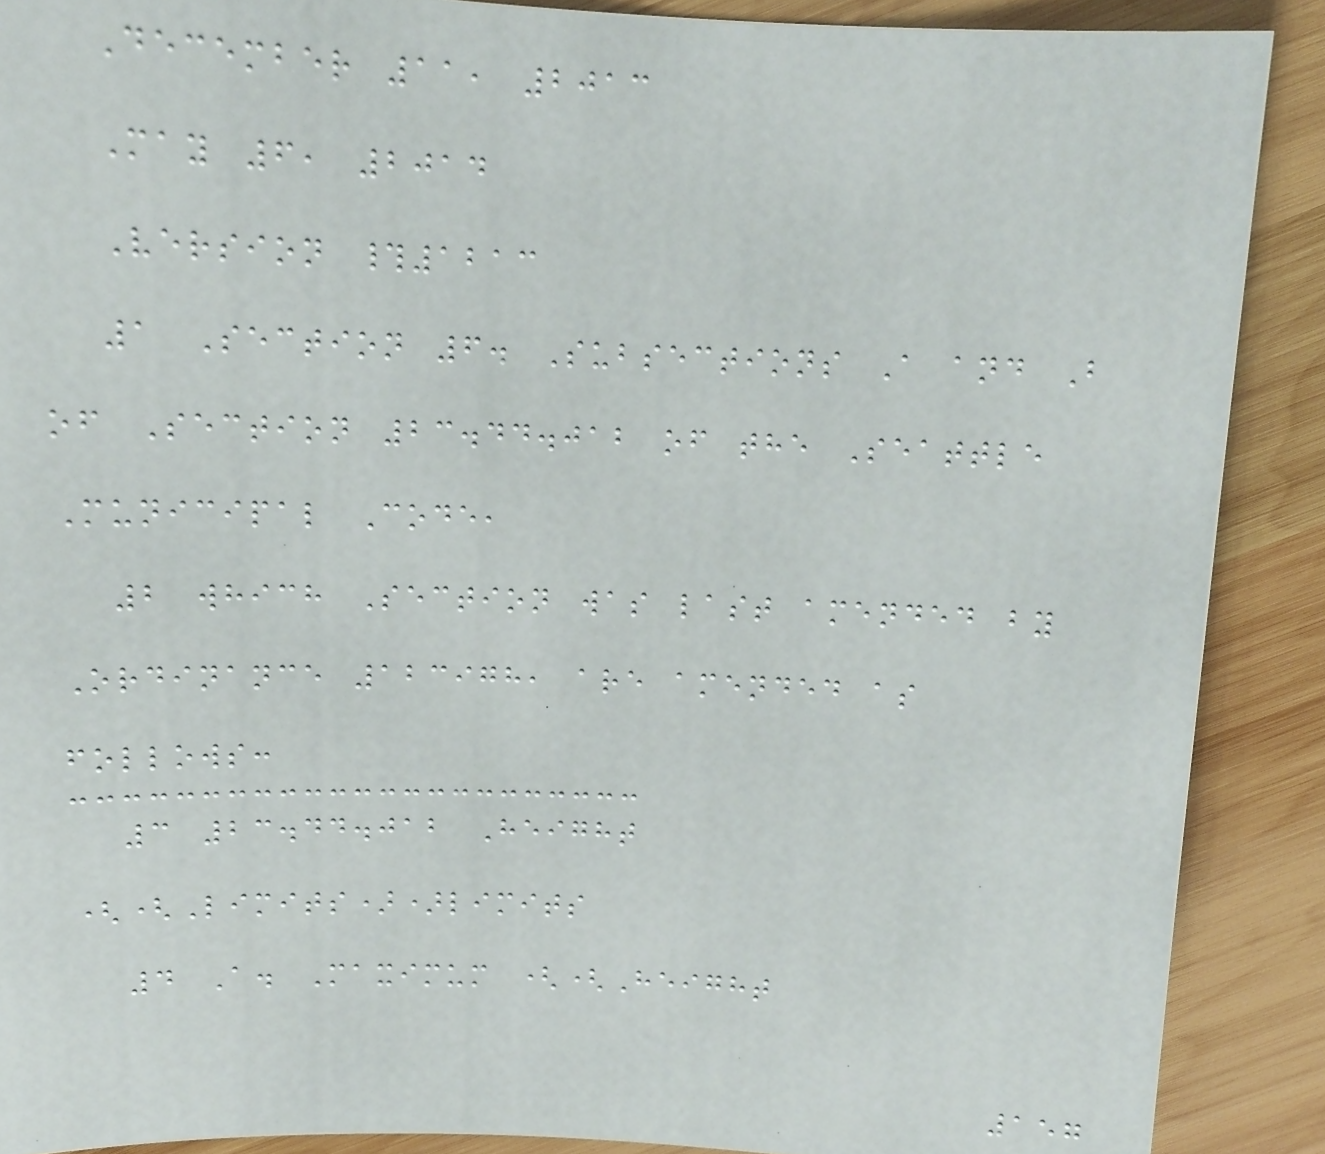December 11, 2013
May 6, 2014
Version #1213
1 Section 6. Subsections A and B
of Section 23.44.012 of the Seattle
Municipal Code,
2 which Section was last amended by
Ordinance 123978, are amended as
follows:
3 23.44.012 Height
((Limits))limits
4 A. Maximum ((Height
157
